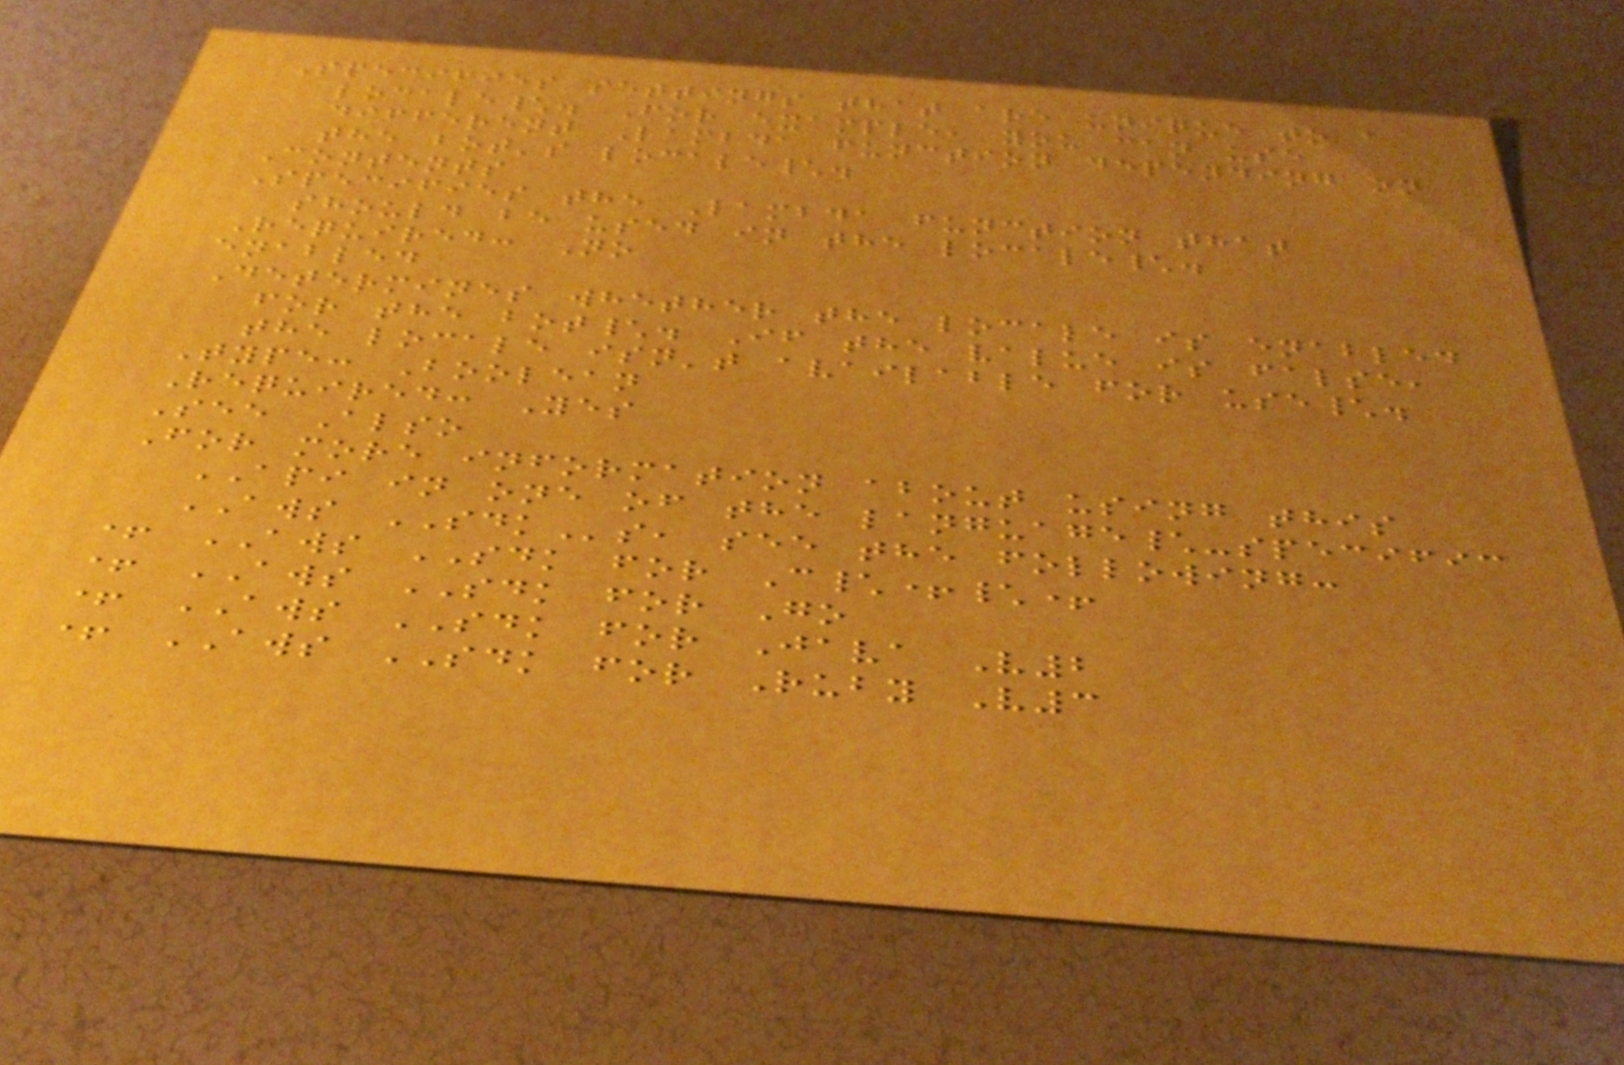Specifies settings that are unique to a
locale\. For example, you can use
different Lambda function depending on
the bot's locale\.
Contents
Specifies the Lambda function that
should be used in the locale\.
Required: No
enabled
Determines whether the locale is enabled
for the bot\. If the value is false,
the locale isn't available for use\.
Type: Boolean
Required: Yes
See Also
For more information about using this
API in one of the language\-specific
AWS SDKs, see the following:
+ AWS SDK for C\+\+
+ AWS SDK for Go
+ AWS SDK for Java V2
+ AWS SDK for Ruby V3
